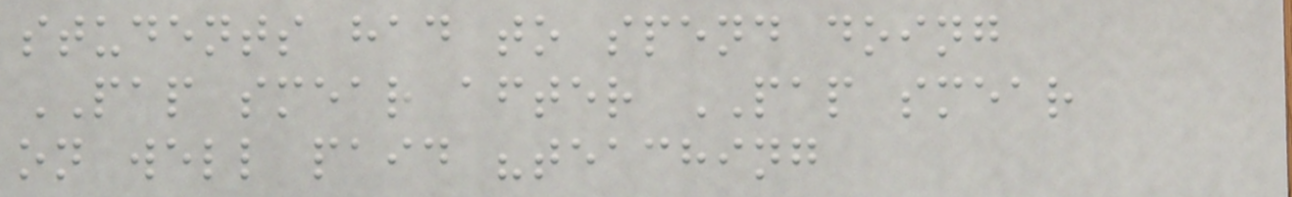students had to spend doing
PAP smear after PAP smear
on well paid "teaching
